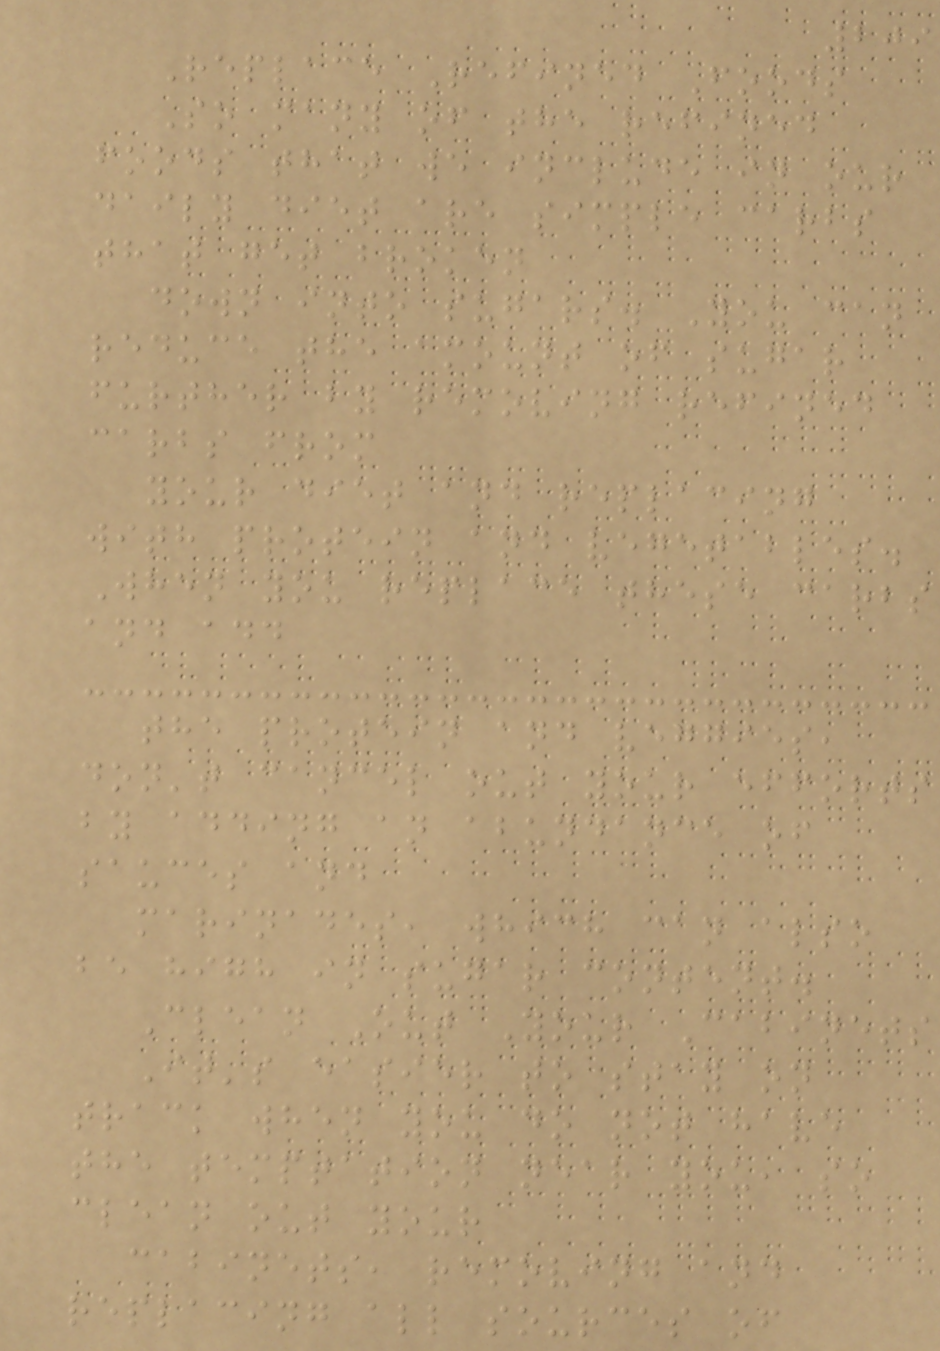209
Replace Refined Foods
So many of the refined
foods that we include in our
daily diet are simple carbs
that get broken
down into sugars. You can
reduce the amount of sugar
further by removing refined
carbs from
your diet and replacing
with protein and vegetables.
When you replace these carbs
and add
the protein and veggies,
don't cancel out your efforts
by adding an abundance of
sauces and
marinades, which can also
be high in sugar content.
Clean Out Your Cabinets
It's easier to stay on
track when you do not have
the temptation near you, so
clean out your
cabinets, removing and
replacing all sources of
